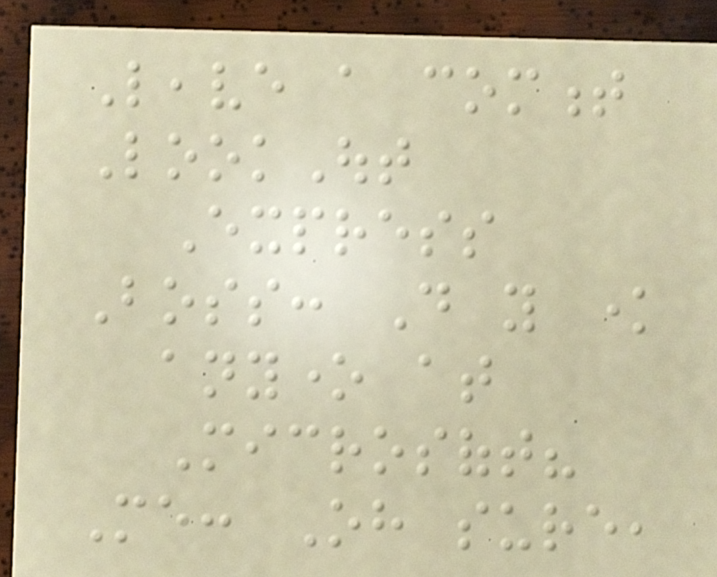Leave a comment
LookOut
Express
Boss: Do you know
anyone at
Microsoft?
Me: Oh sure,
